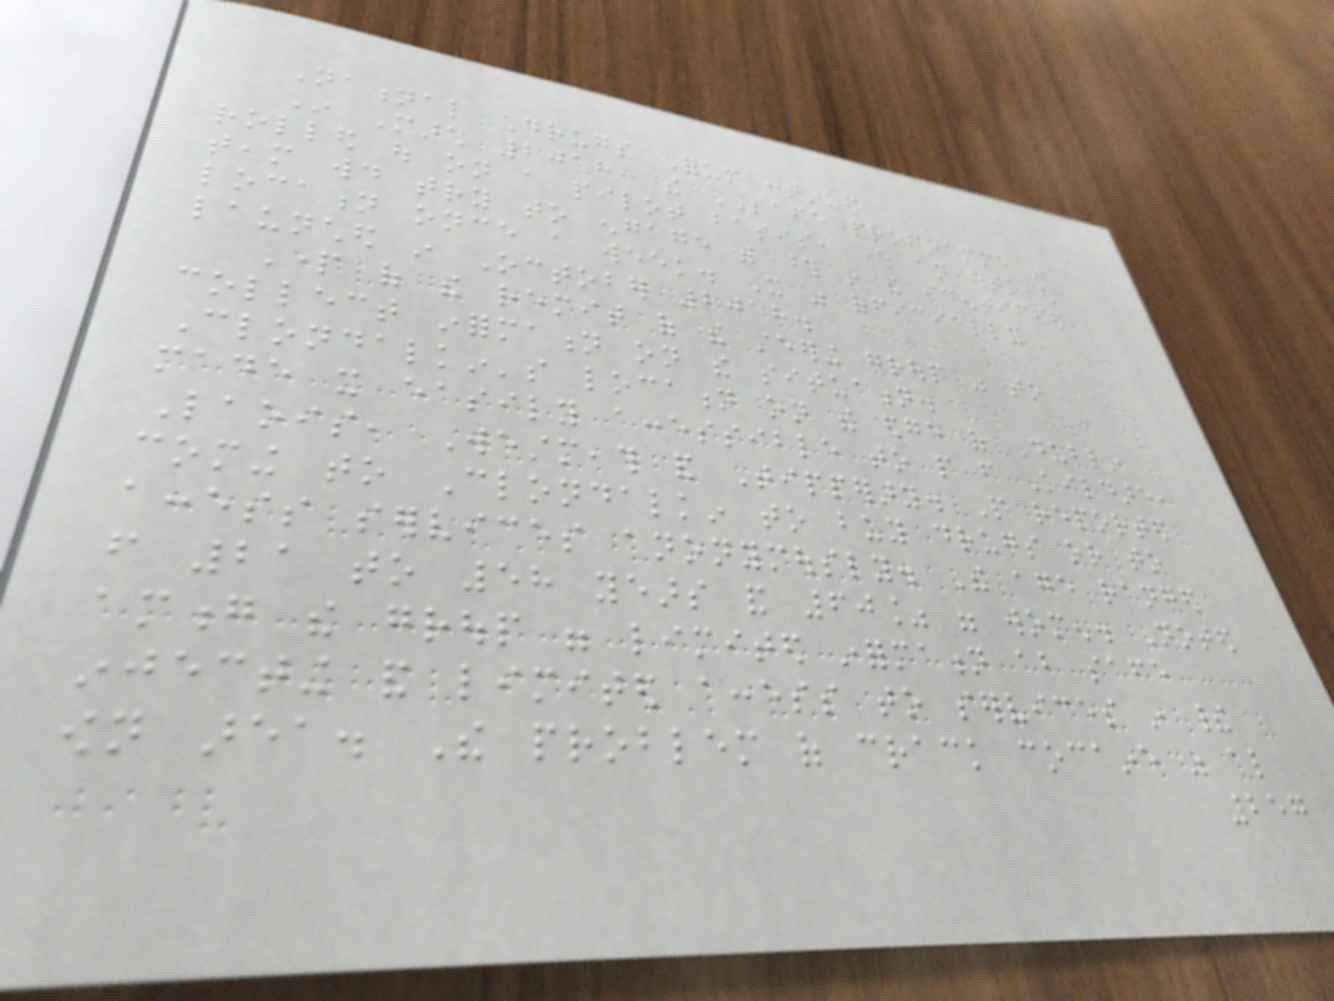National Drugs Forum continued
In March 2018, the SAFE programme was
rolled out on a pilot basis, where an outreach
team would try to engage with those in the identified
location once a week. It was officially
launched in October 2018.
Part of the remit of the steering group was to
collect information on the situation.
Clondalkin's location on the edge of Dublin
made it easily accessible to people from Kildare,
Laois, Westmeath and Tipperary. People reported
coming to Clondalkin to buy drugs or to
access services anonymously. The age ranged
from 21 to 58 years and 60% were women. Noted
among the group were limited information about safe
injecting and limited access to services in their
own area. The problem of crack cocaine was also
257
